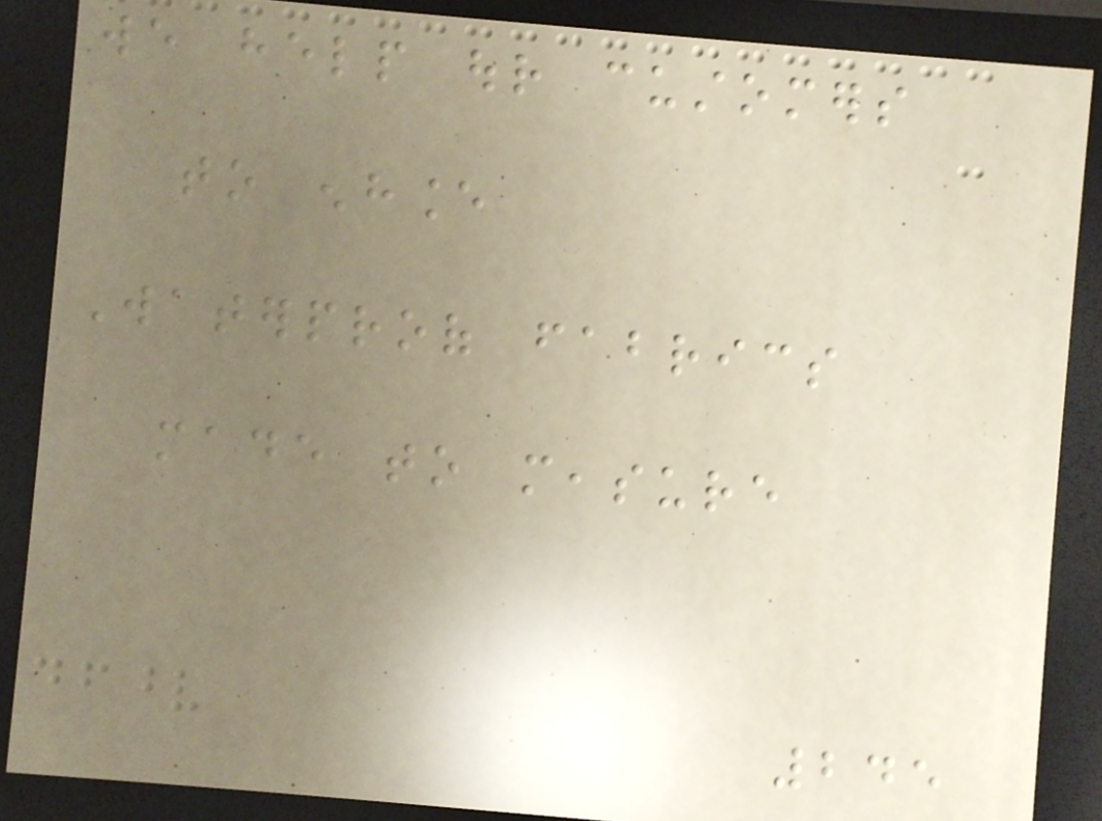we help our customers
to enhance
Waterproof fabrics
made to measure
245
